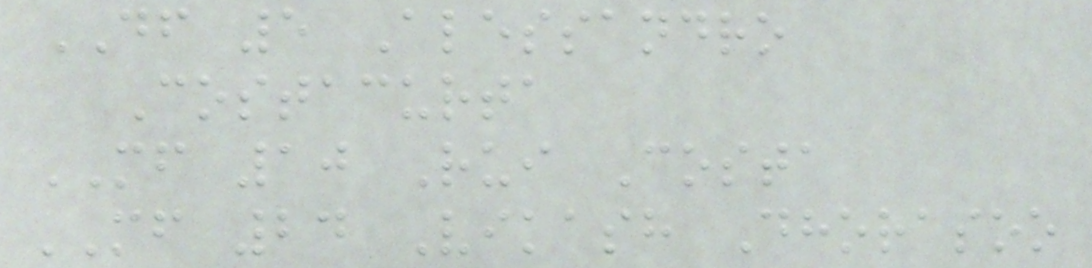DF 5 Alessandro
Costacurta
MF 10 Rui Costa
MF 24 Vikash Dhorasoo
